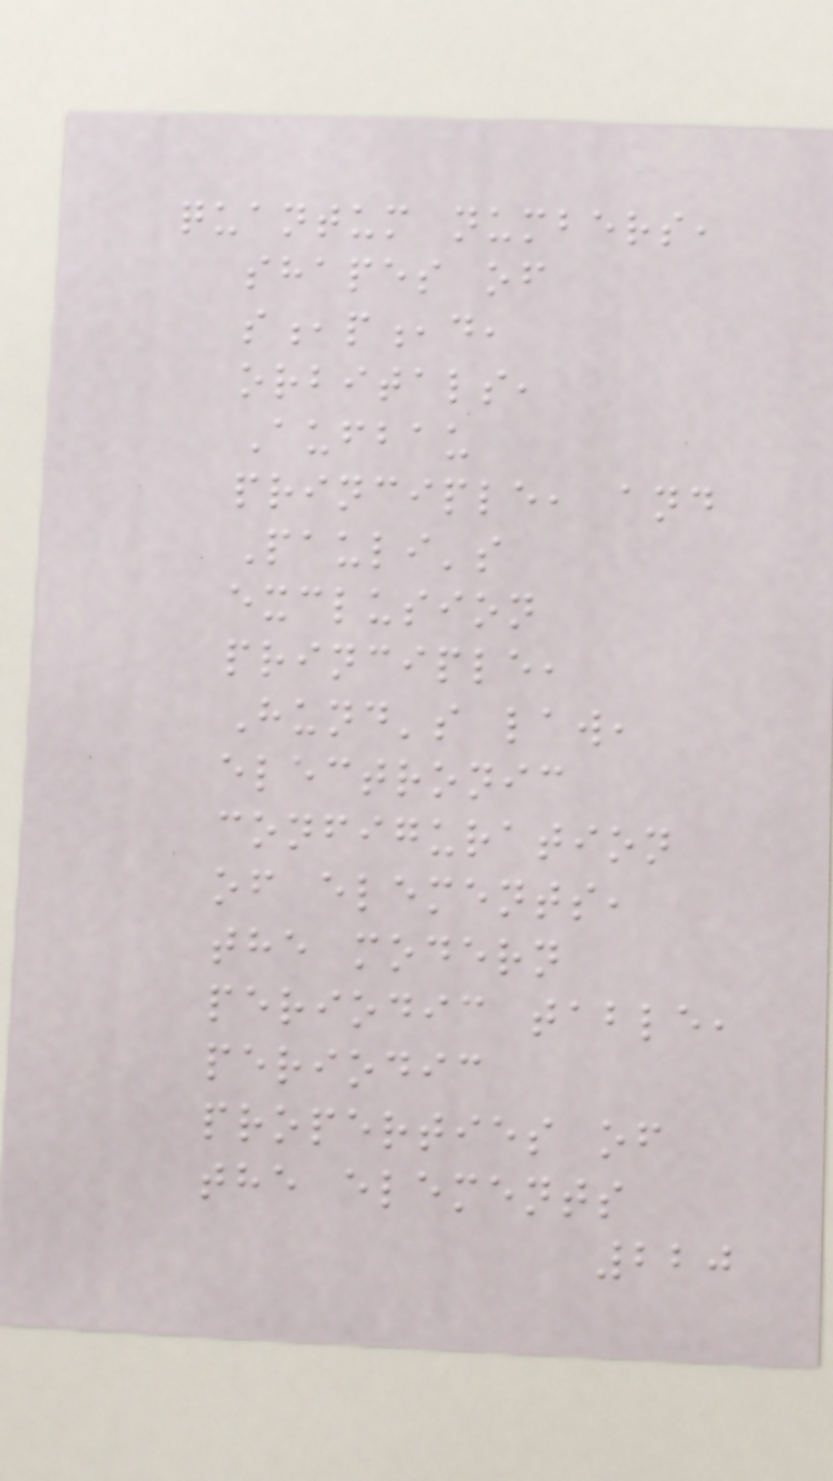quantum numbers,
shapes of
s,p,d,
orbitals,
Aufbau
principle, and
Pauli's
exclusion
principle,
Hund's law,
electronic
configuration
of elements,
the modern
periodic table,
periodic
properties of
the elements
220
